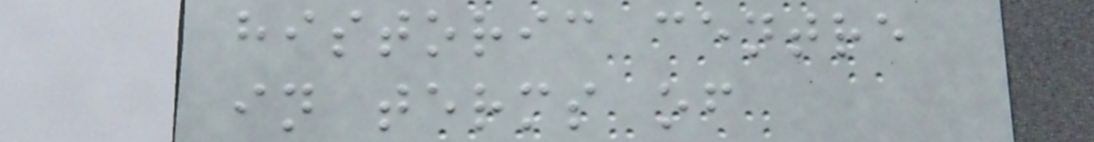historic centre
in terms of
